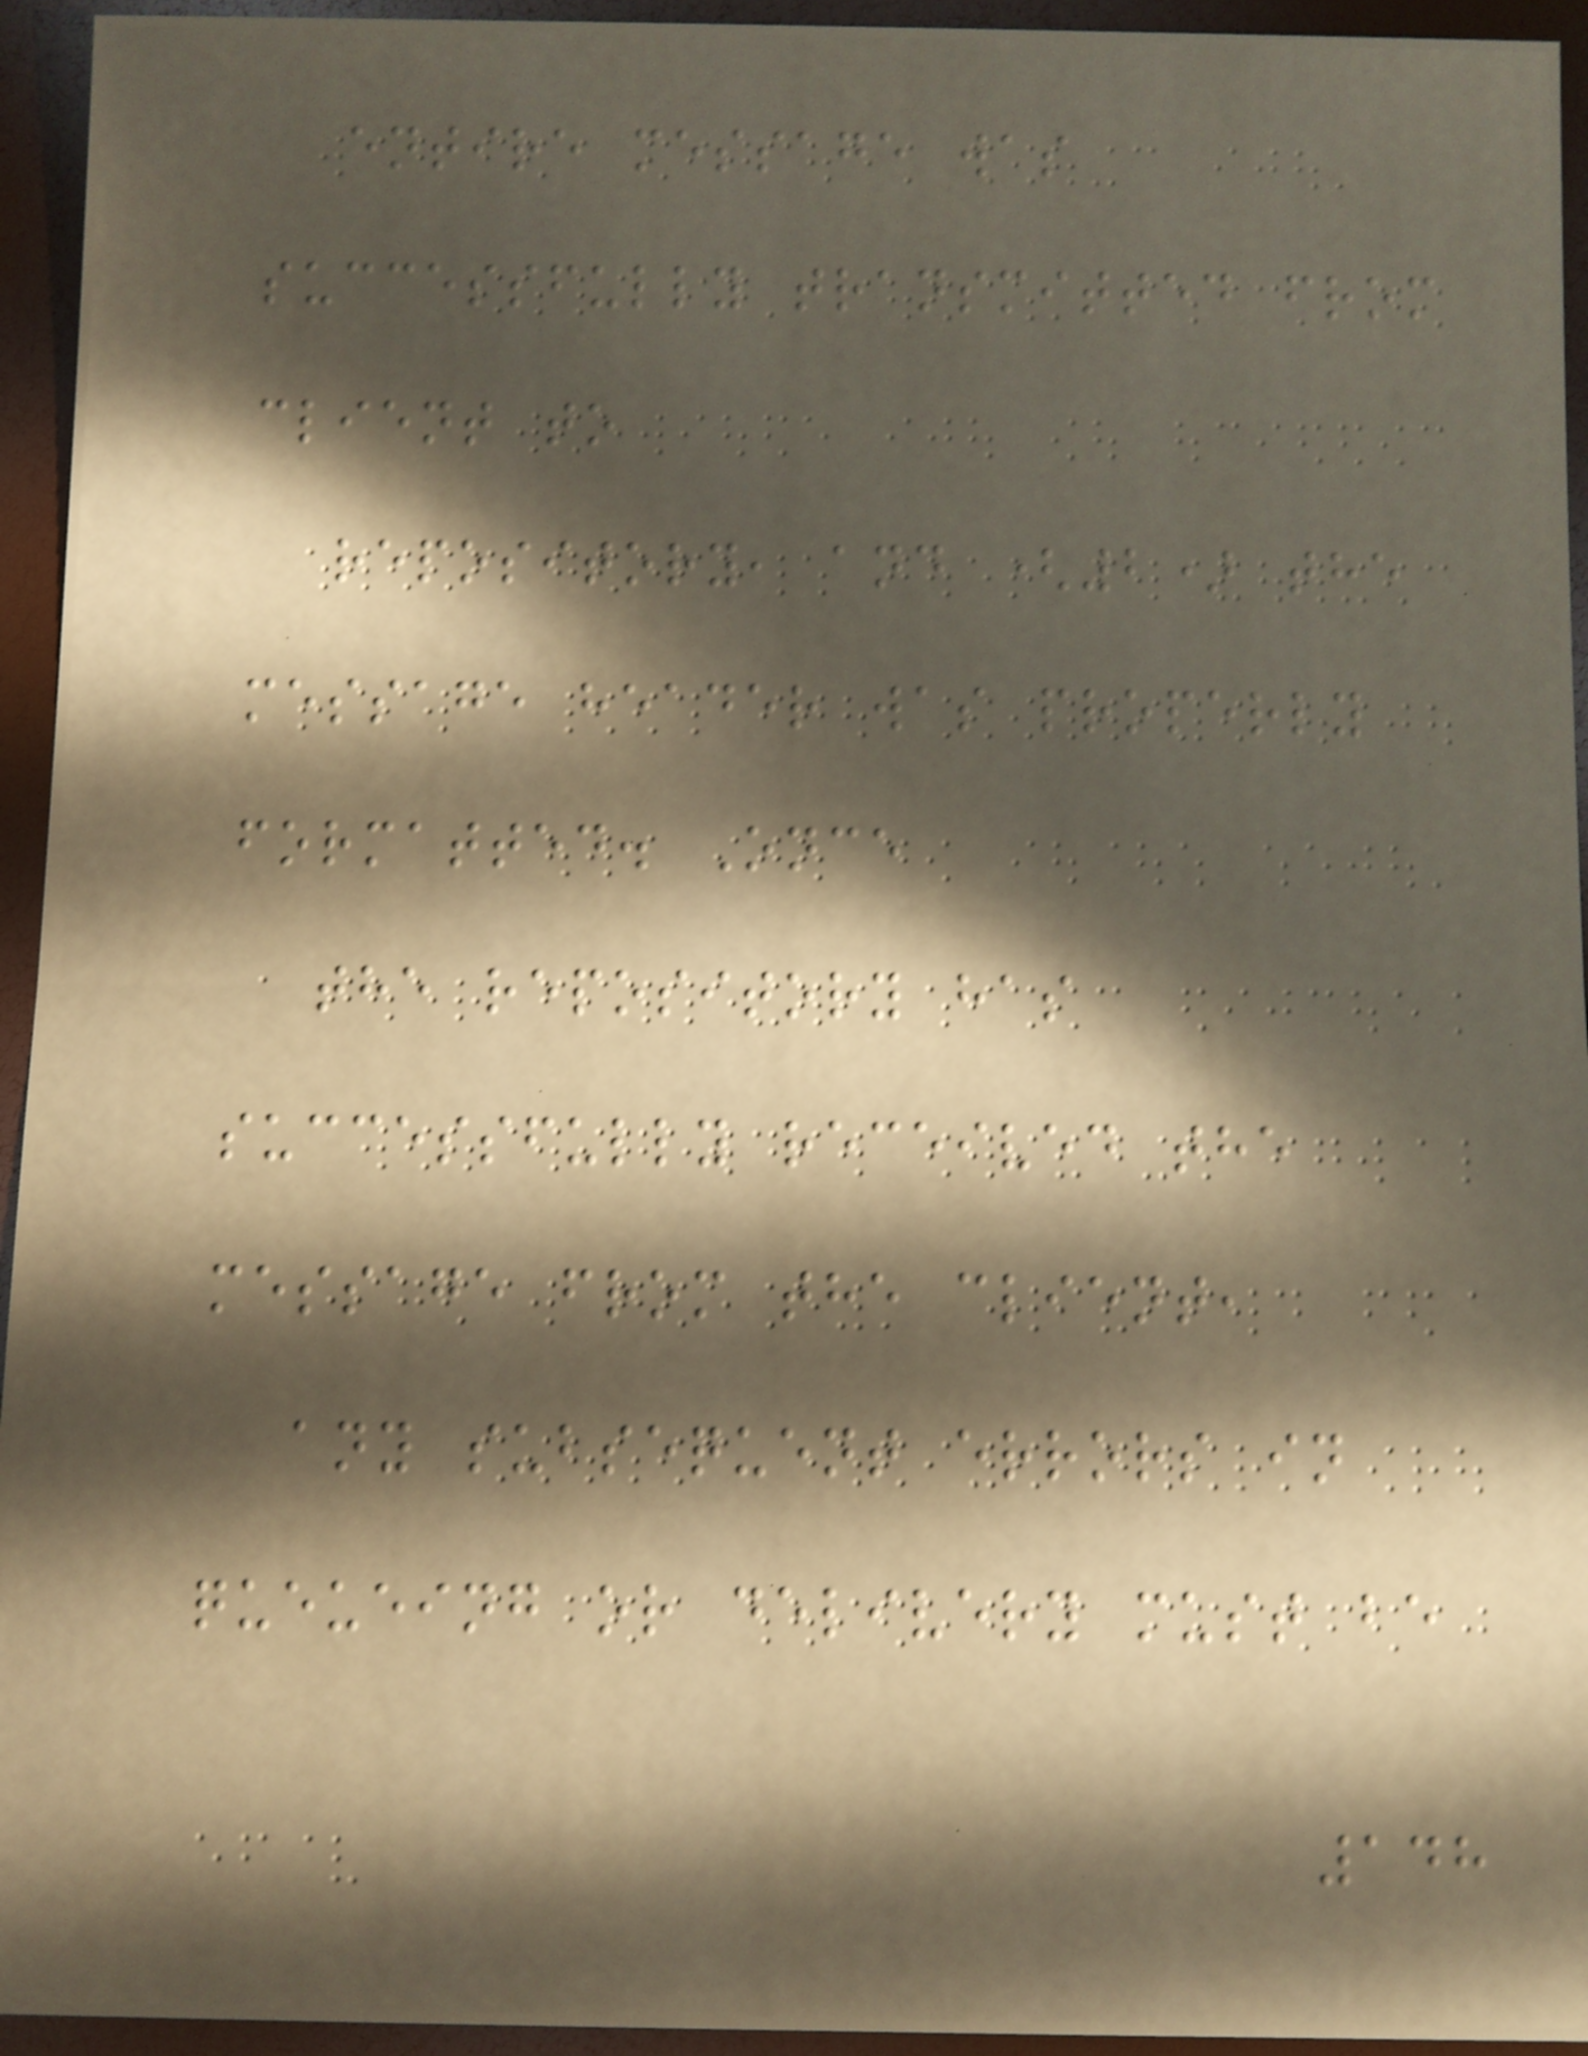entire message was
successfully transmitted from
client to
repository, and (2) the
message header was properly
formatted. Once
the repository has
successfully received the
message from the client,
any subsequent errors in
queueing or delivery must be
148
